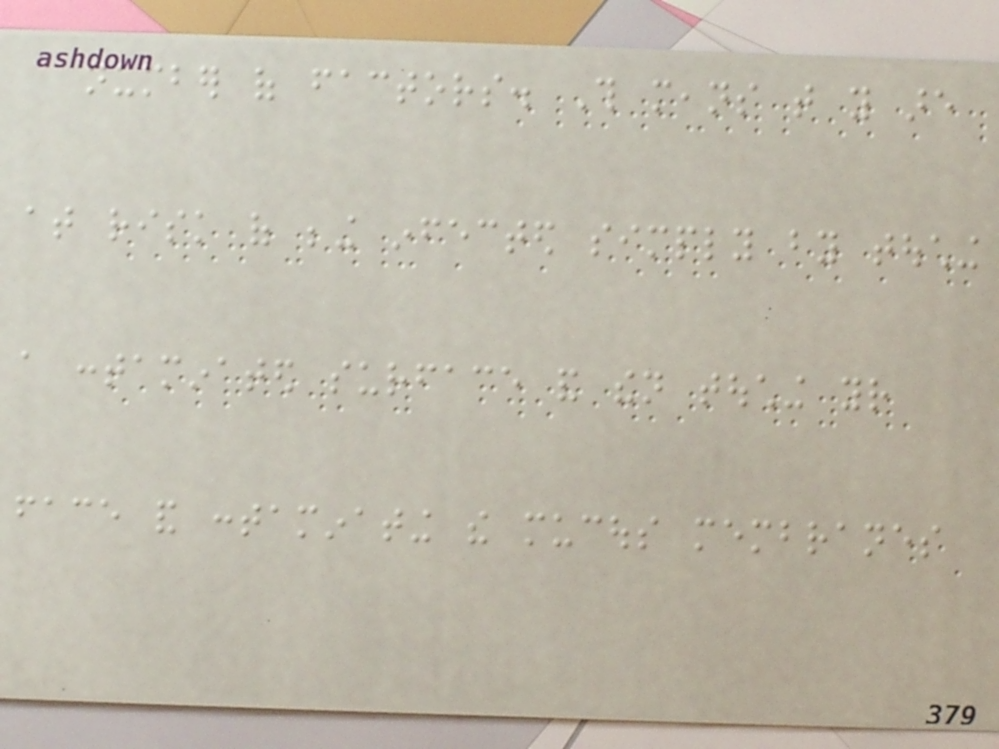number of factors. This means that you are
at risk of being infected simply by touching
a contaminated surface and then touching your
face and contaminating the mucous membranes
